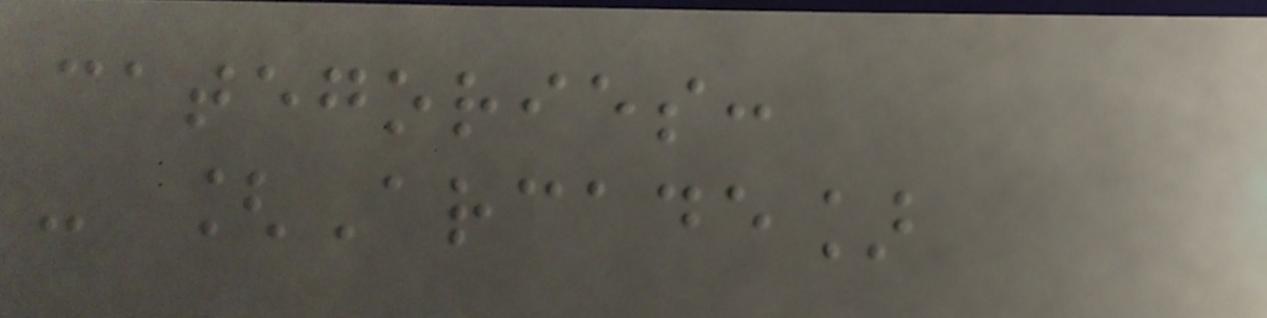categories:
- [Arcade]
